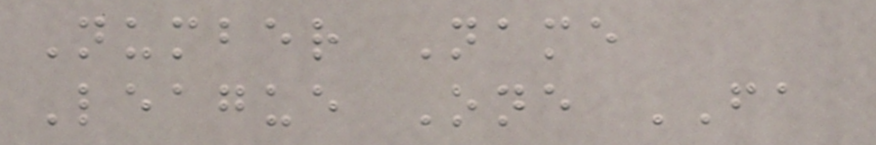Number Name
League One FA
